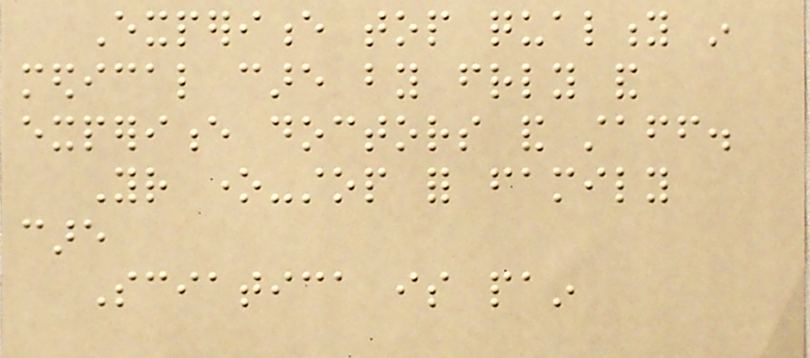Experience top quality in
medical care by friendly and
experience doctors and staff.
Your one-stop for family
care
Sciatica is pain
